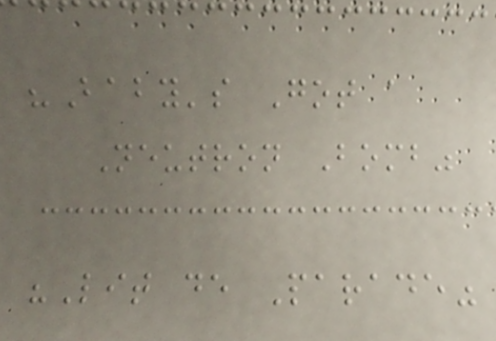"Baby's Got a
Neutron Bomb"
"Lit de Parade"
